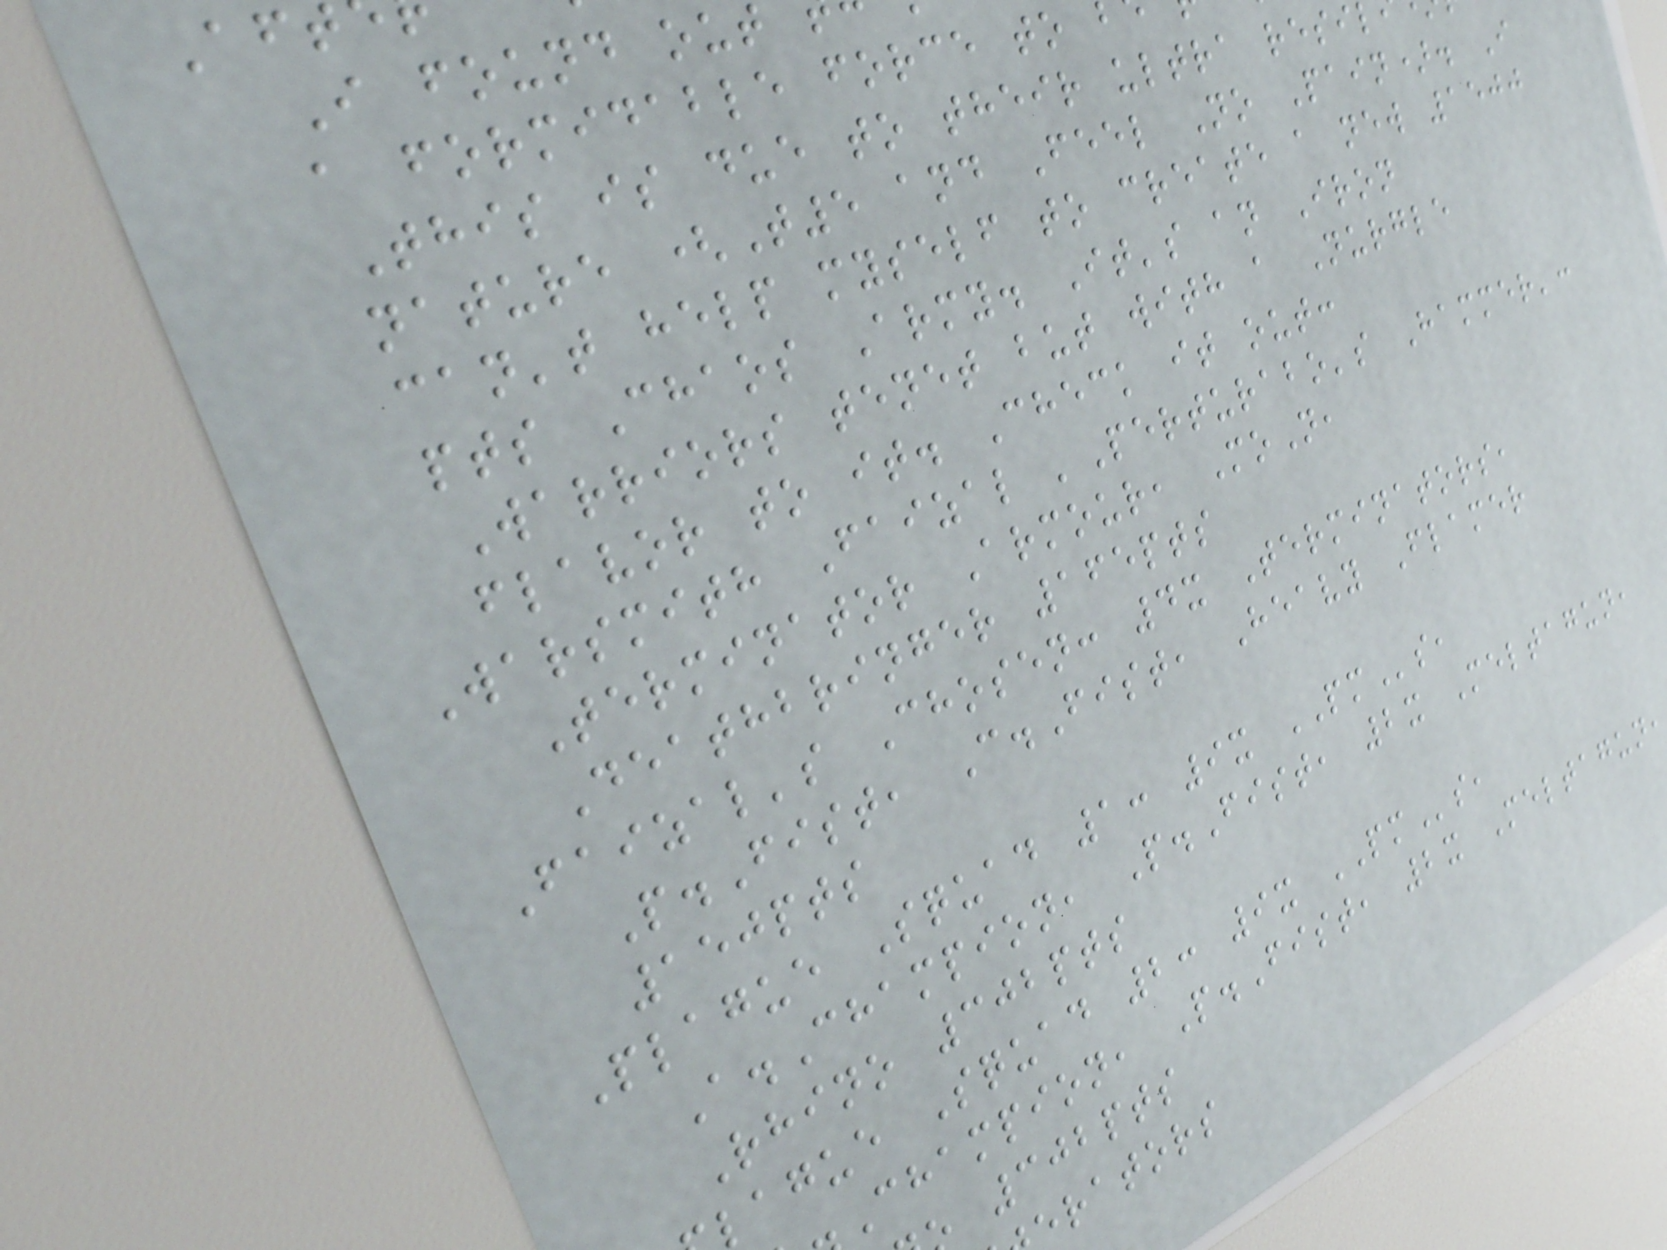I found out
a formidable force to
This is due to their ultra resil
nature (T5 and Feel No Pain). I
can't help myself to create a new 1500
pts Chaos Army. It's an Iron
Warriors tenet but with a Nurgle
flavor to it. Check it out:
Warsmith Faizal 'Perturabo's Hammer':
Terminator Armour, MoN,
Deathbringer 165pts
Faizal's Chosen: 4x Terminators,
P.Fist, C.Fist, Heavy Flamer
150pts
Plague Squad 1: 9x PMs,
A.Champion, P.Fist, 2x Meltagun,
Rhino 302pts
lague Squad 2: 9x PMs,
Champion, P.Fist, 2x Meltagun,
302pts
erators
